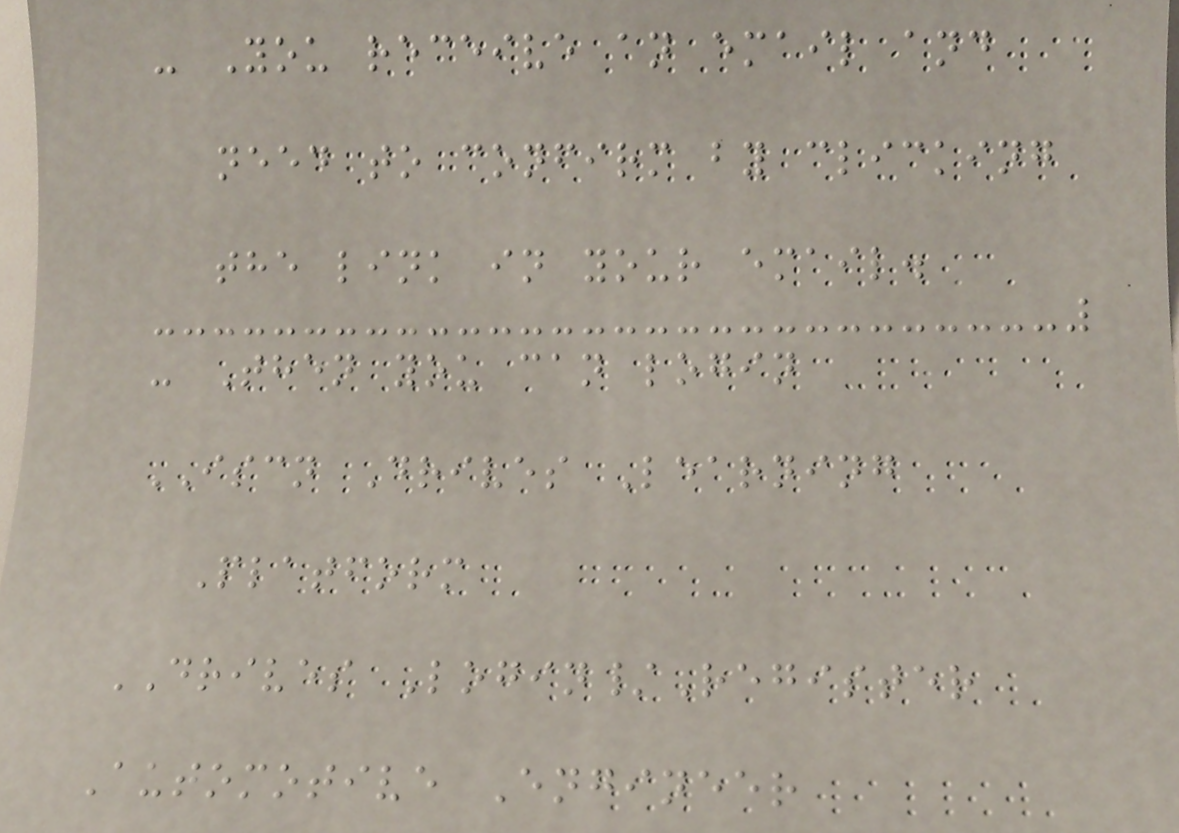- You receive an email and
need to confirm by clicking
the link in your email.
- Then you can login
ISCN Drives Learning
Platform
DRIVES Login/Register
Automotive Engineer
